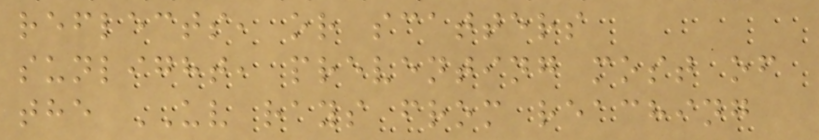reflects, or scatters
sunlight, preventing most of
the UV rays from reaching
